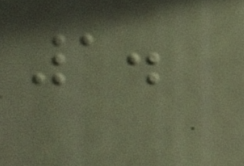1.
